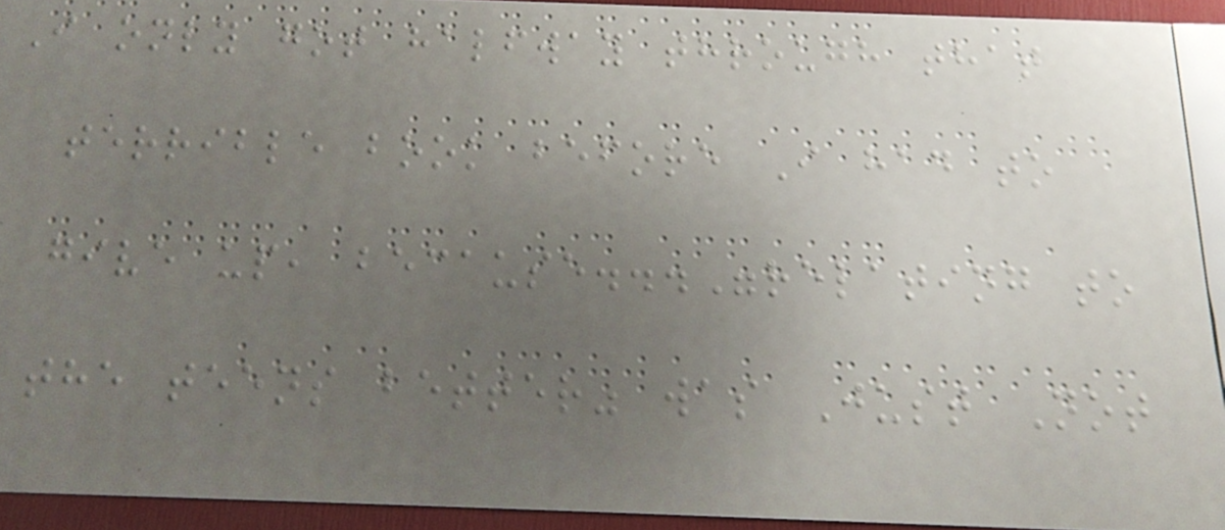I only got halfway through that
terrible book before I had to
give up, because..."relating to
the teens better" was Just Not
